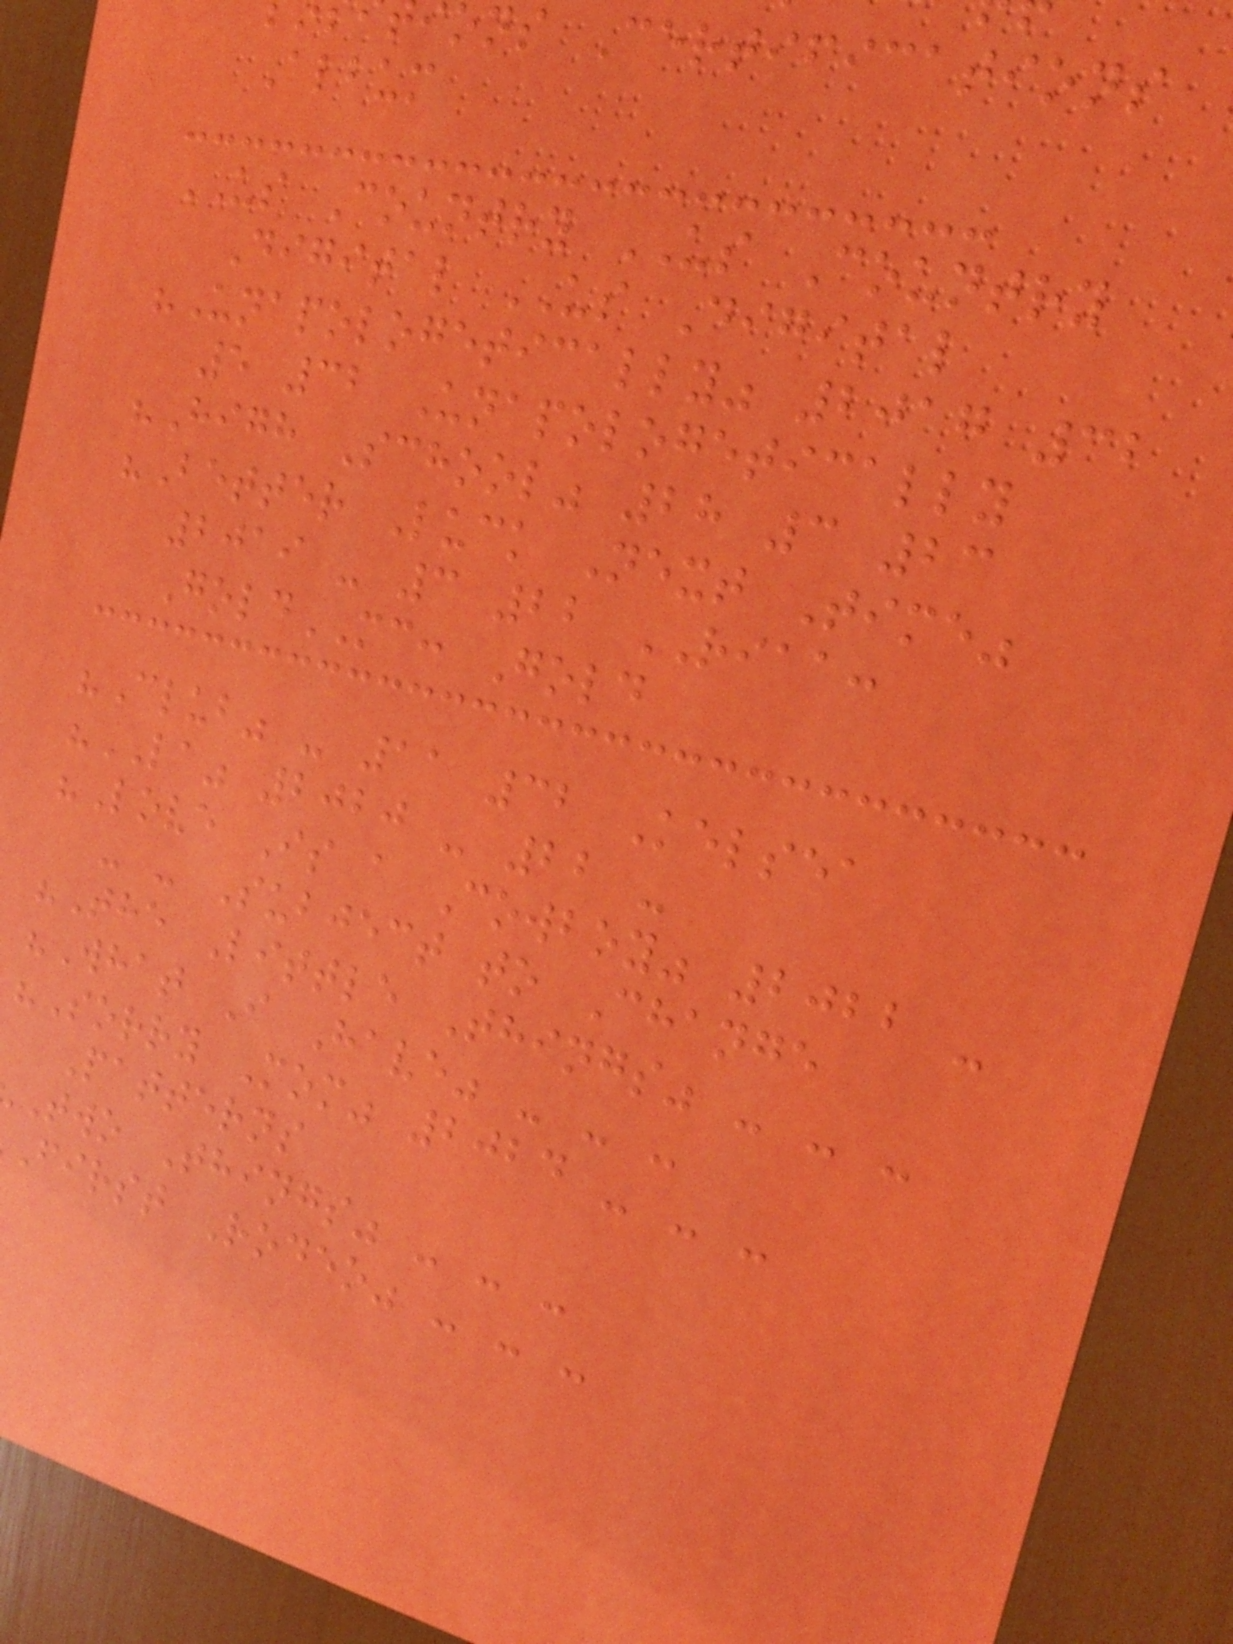ons Certifications
Album
US Country US Country
Digital US Digital
"Unapologetically" 2017 32
5 32 Unapologetically
"High School" 28 3 23
"Better Luck Next Time"
2019 - 3 22 RIAA:
GoldMC: Gold
"Club" - 11 32 Kelsea
"LA" 2020 - 22 -
"Love Is a Cowboy" 2022 -
- - Subject to Change
"The Little Things" - - -
"What I Have" - - -
"Sorry Mom" 2024 - - -
Patterns
Two Things" - - -
First Rodeo" - - -
